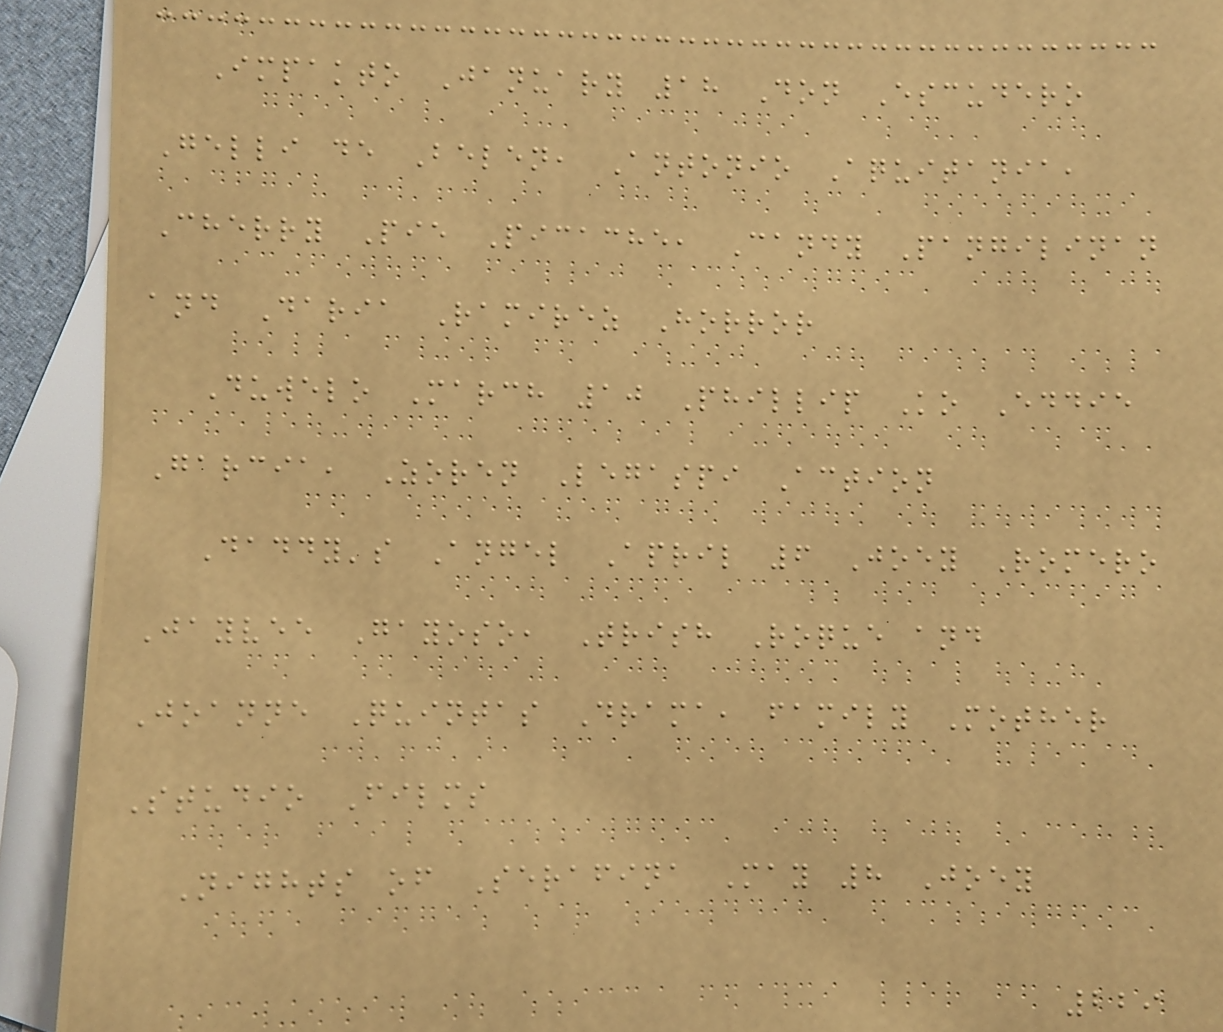Impakto January 18 Don Escudero
Gelli de Belen, Antonio Aquitania,
Cherry Pie Picache, Candy Pangilinan
and Daria Ramirez Horror
Duwelo March 10 Phillip Ko Eddie
Garcia, Zoren Legaspi Action
Daddy's Angel April 6 Joey Romero
Jayvee Gayoso, Trish Roque and
Joanne Quintas Drama, family Mother
Studio Films
Nights of Serafina May 8 Joey
229
